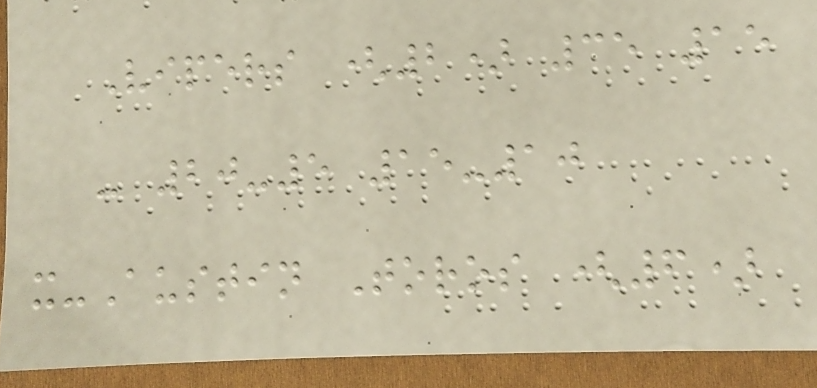Vipers (2) 35 15
- 20-5 15-10
x-Austin Toros (6)
